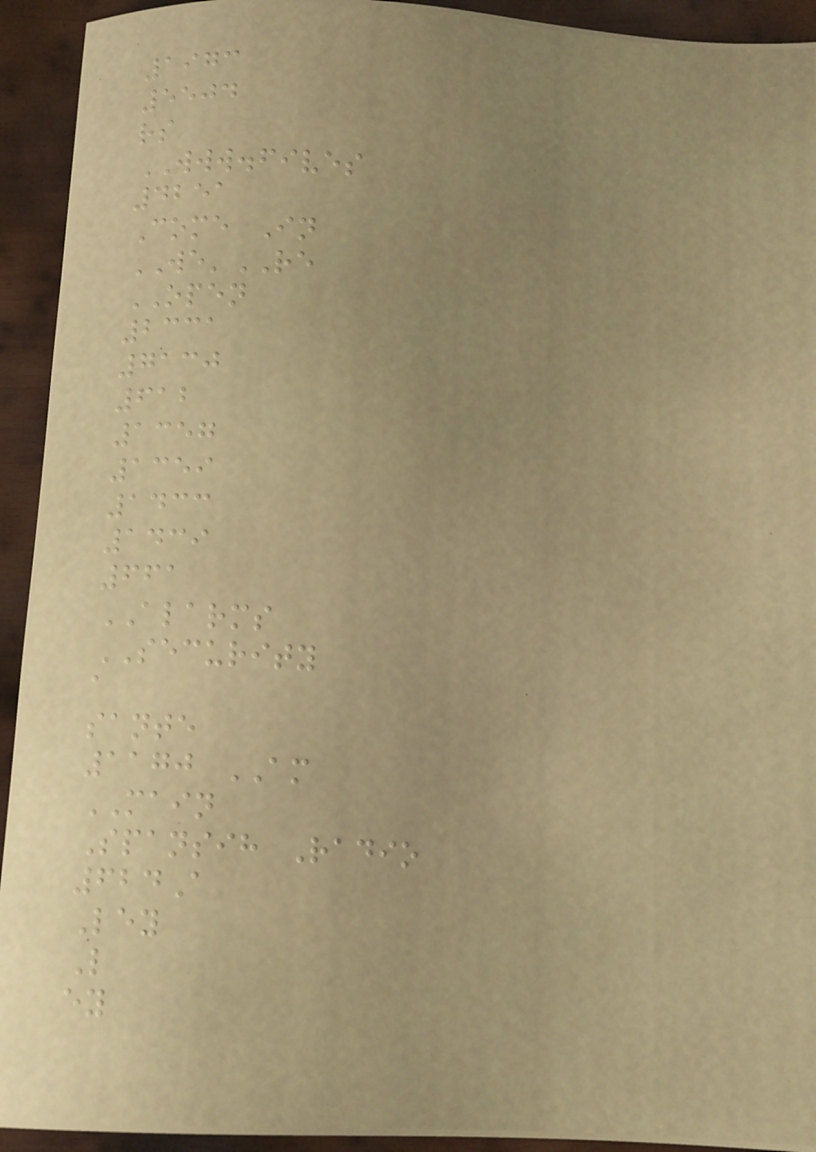1973
5504
rs
WWW.fives
4251
Come In
WE'RE
OPEN
2331
7130
612
1357
1359
1433
1439
661
ALARMS
SECURITY
a
sante
1170 AM
MAIN
Spansih Radio
624A
Ley
L
ey
